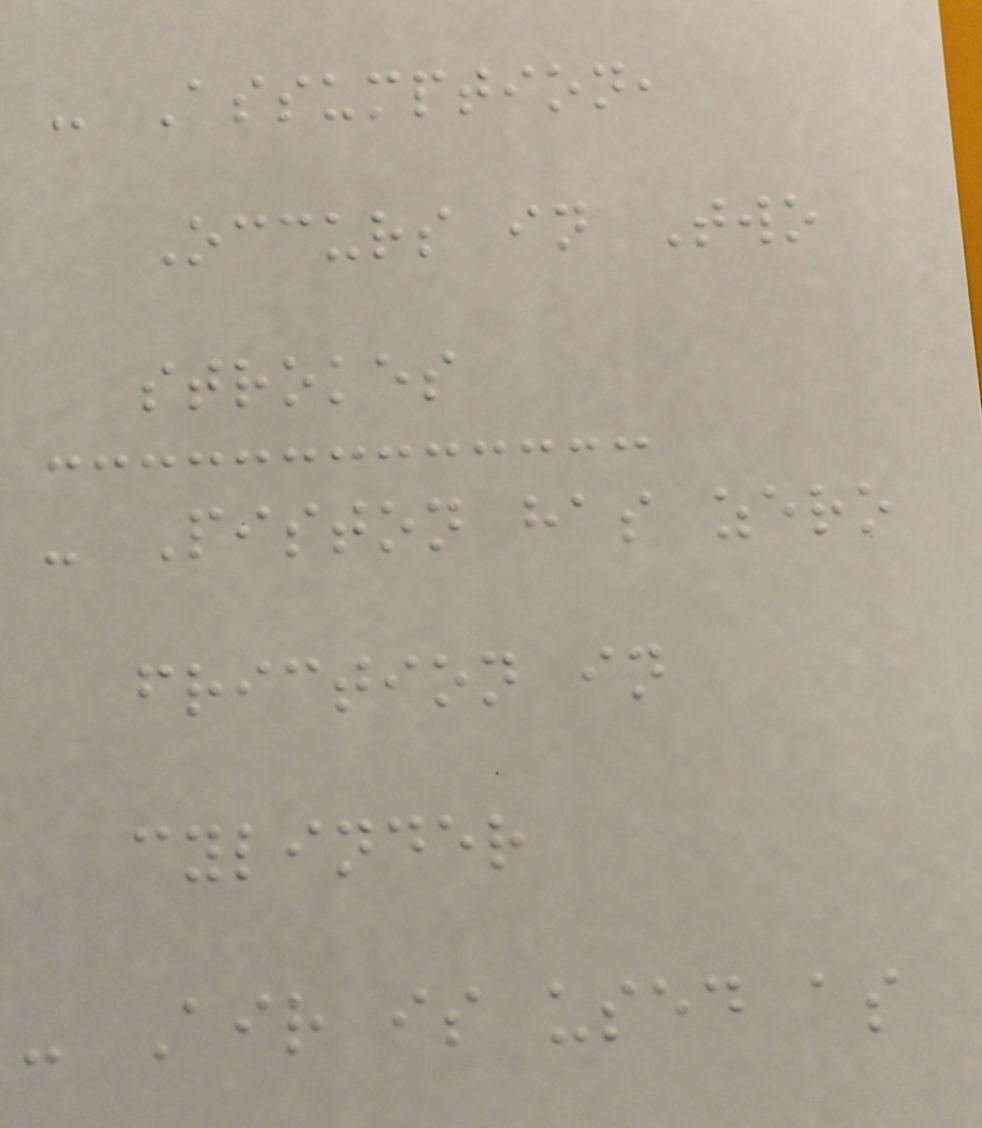- Assumption,
Occurs in Two
strokes
- Piston has zero
friction in
cylinder
- Air is used as
